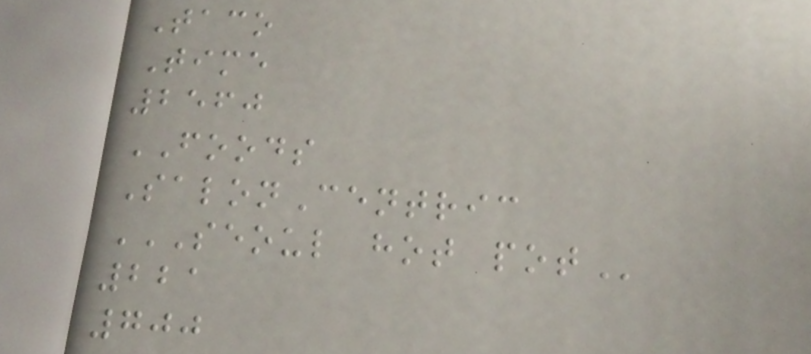Taco
Time
2560
FOODS
SalonCentric
SEOUL HOT POT
221
700
